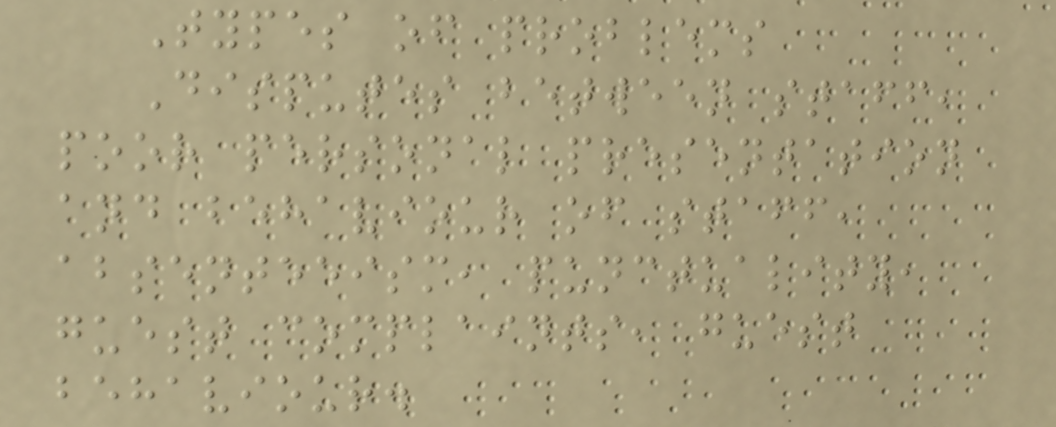Types of problems
Disputes between staff,
poor personal presentation
and behaviour of staff,
absenteeism, punctuality,
guest complaints, guest
behaviour.
